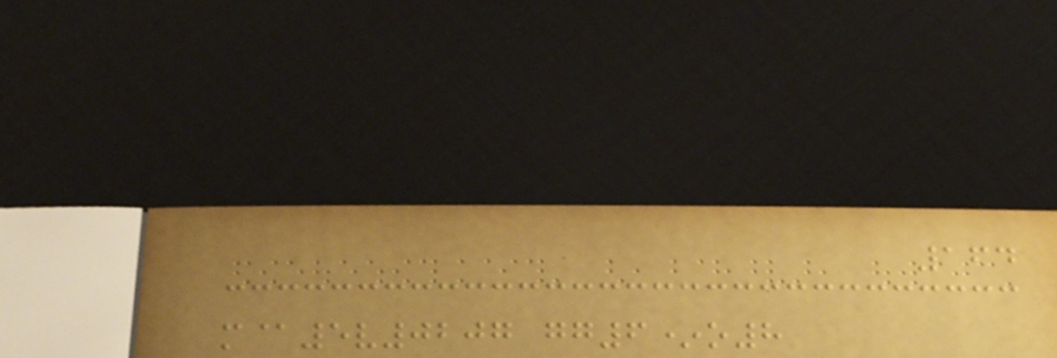164
m@5v0207 gg6*o8
